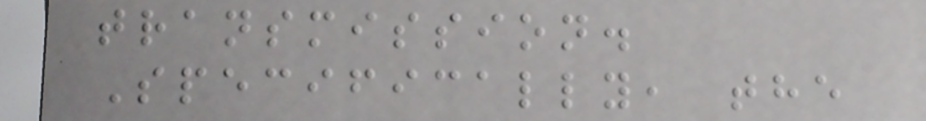transmission.
Specifically, the
